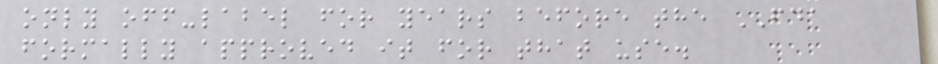only off-label for years before the FDA
formally approved it for that use.
